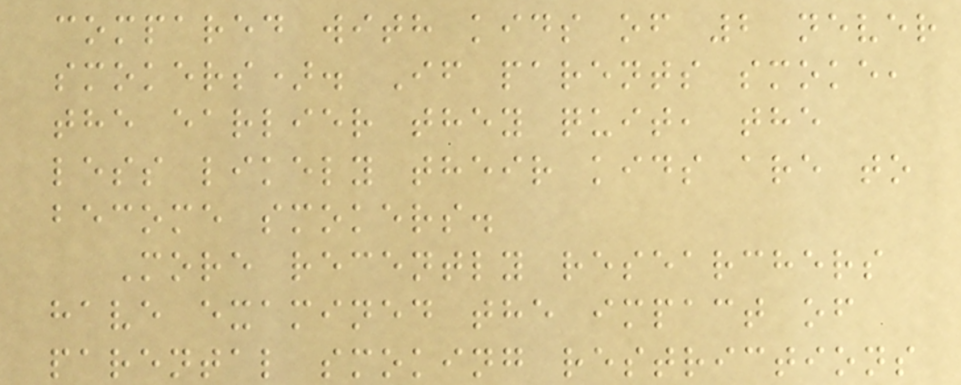compared with kids of 2 never
smokers). If parents smoke,
the earlier they quit, the
less likely their kids are to
become smokers.
More recently researchers
have examined the impact of
parental smoking restrictions
